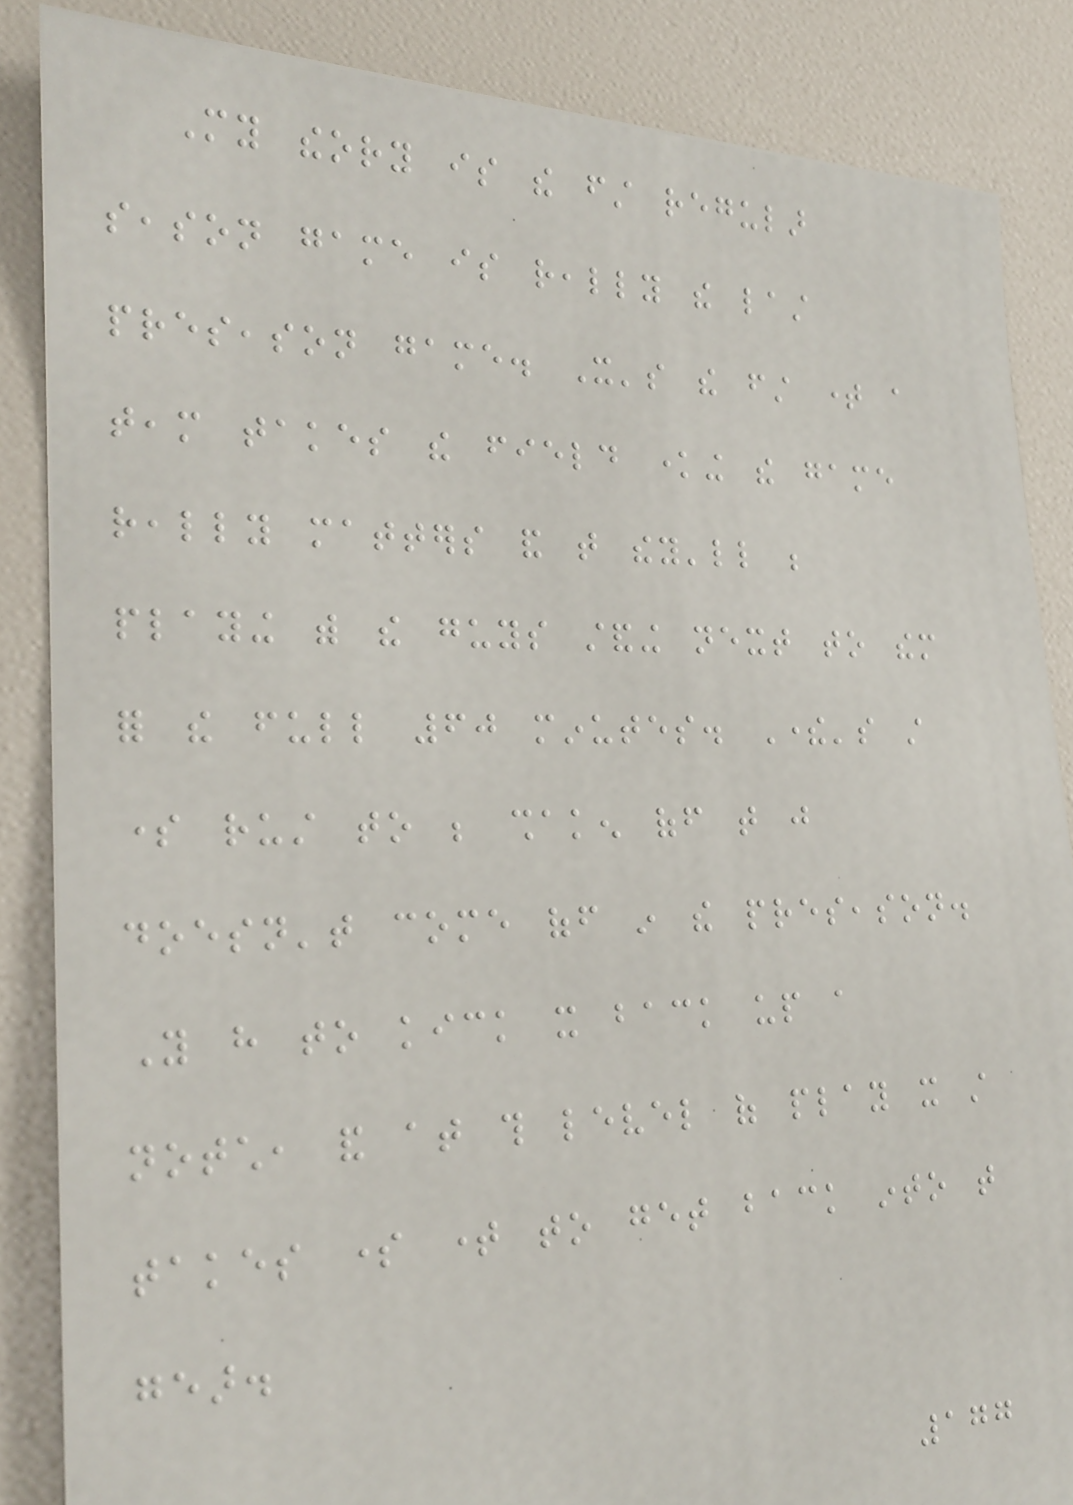My theory is the first regular
season game is really the last
preseason game. It's the first time a
team takes the field knowing the game
really matters and that they'll be
playing with the guys standing next to them
for the full 60 minutes. There's still
some rust to be shaken off that just
doesn't come off in the preseason.
You have to kick it back up a
notch, and at this level of play it still
takes some time to get back into that
gear.
177
